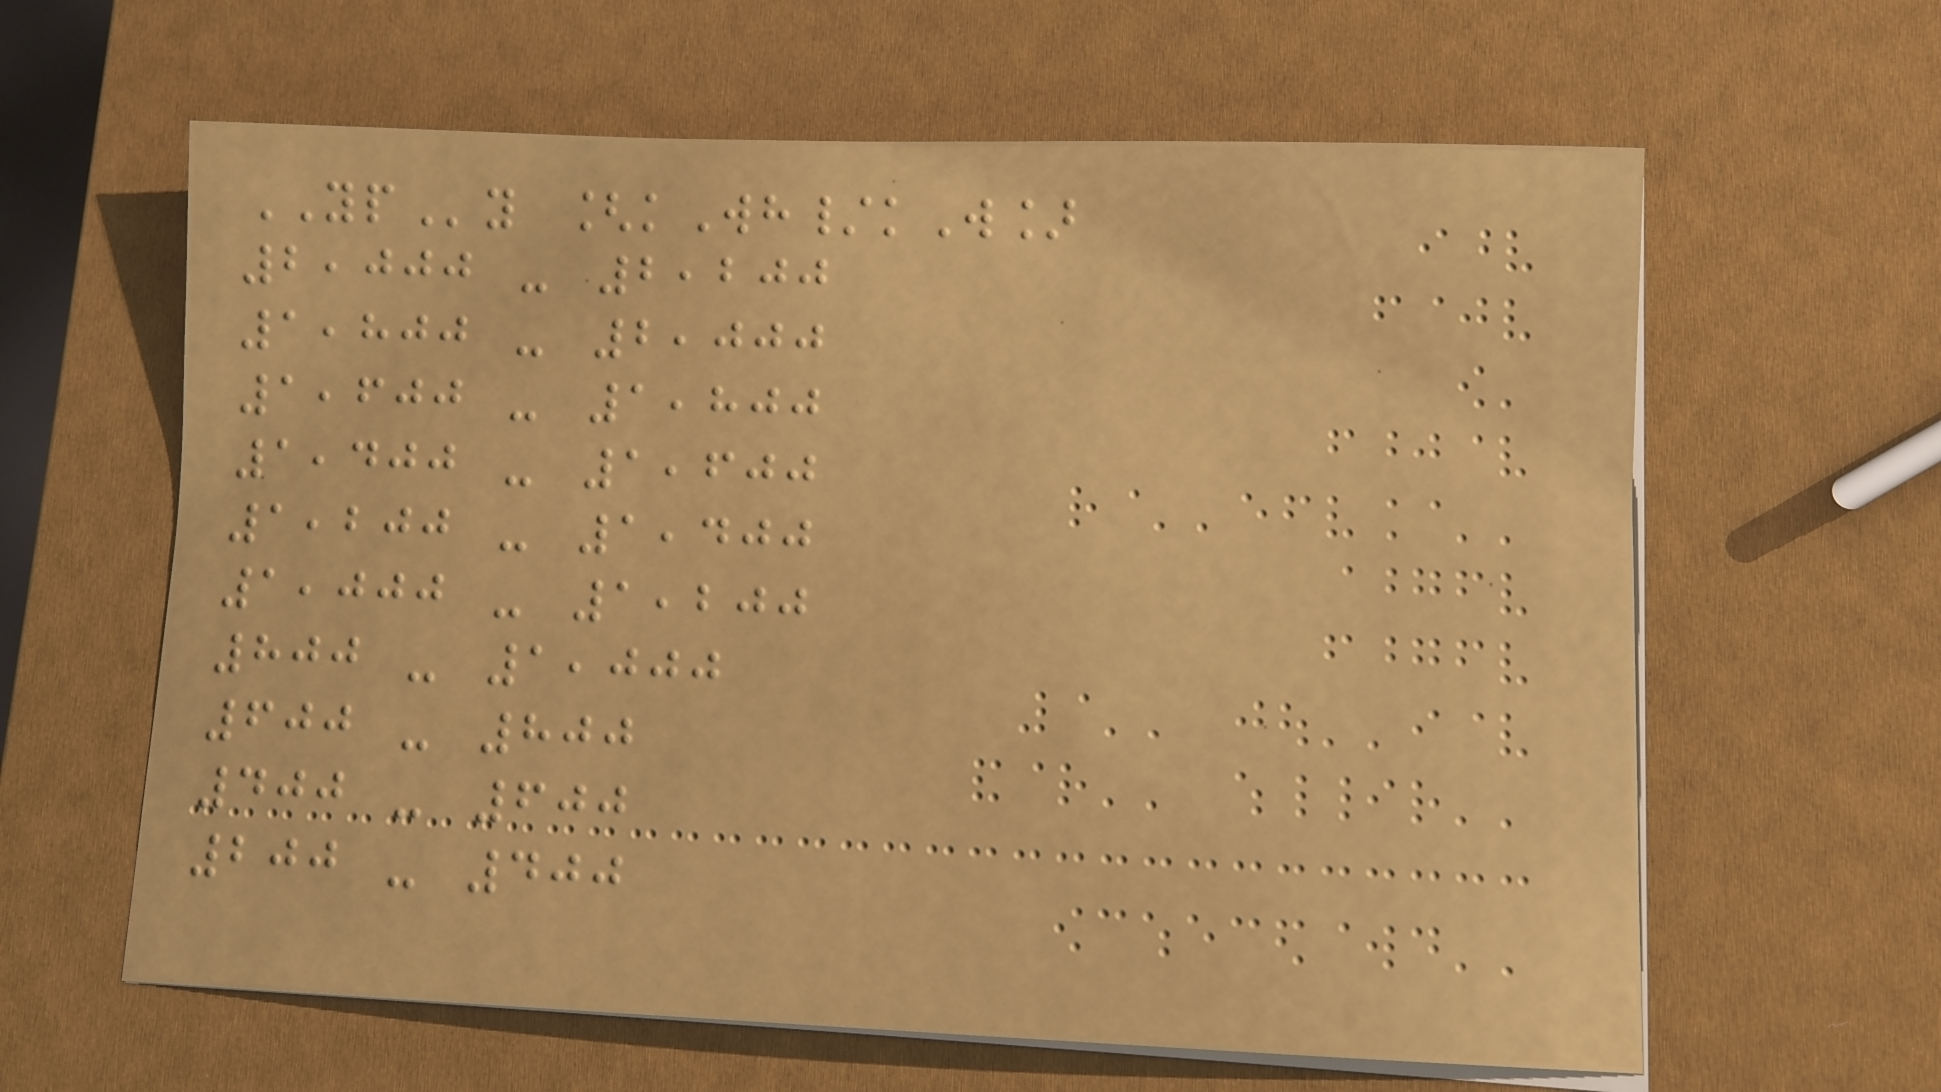YPy [kWh/kW]
2,000 - 2,200
1,800 - 2,000
1,600 - 1,800
1,400 - 1,600
1,200 - 1,400
1,000 - 1,200
800 - 1,000
600 - 800
400 - 600
200 - 400
